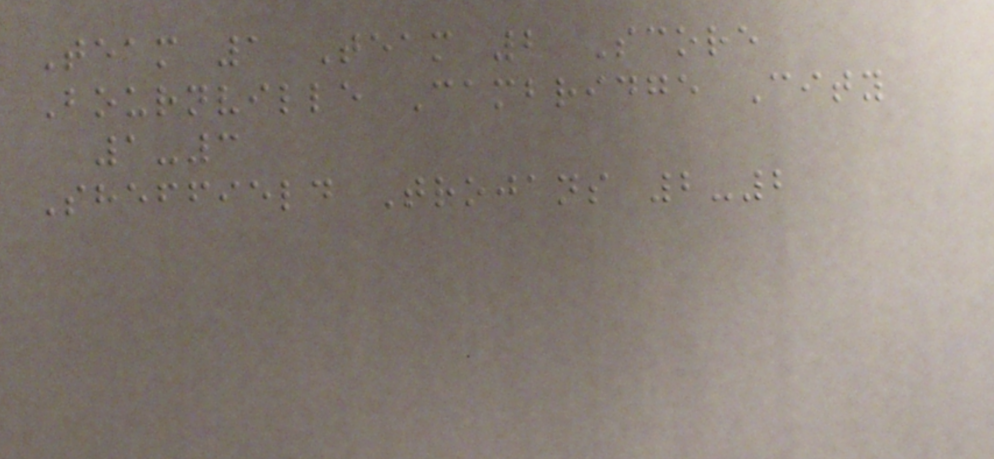Team 1 Team 2 Score
Bournville Cambridge City
1-3
Sheffield Trojans 2-2
